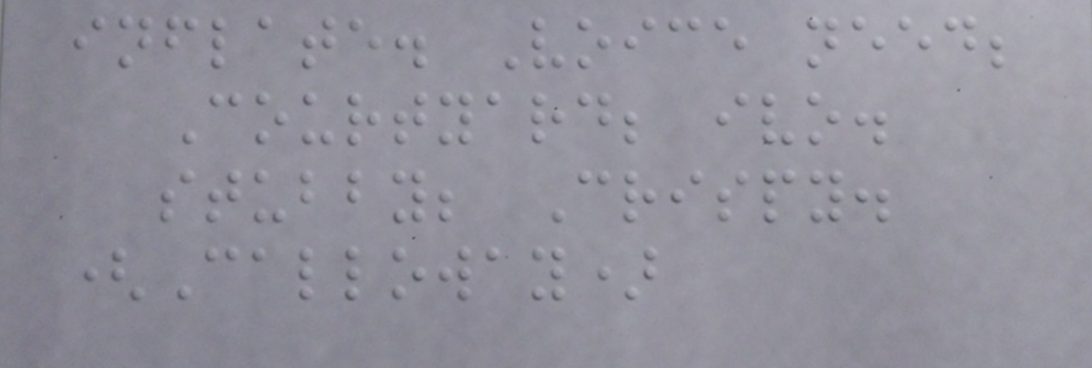inflate. Voice need;
Courtyard; ivo.
stubby; Crispy.
(Calloway)
